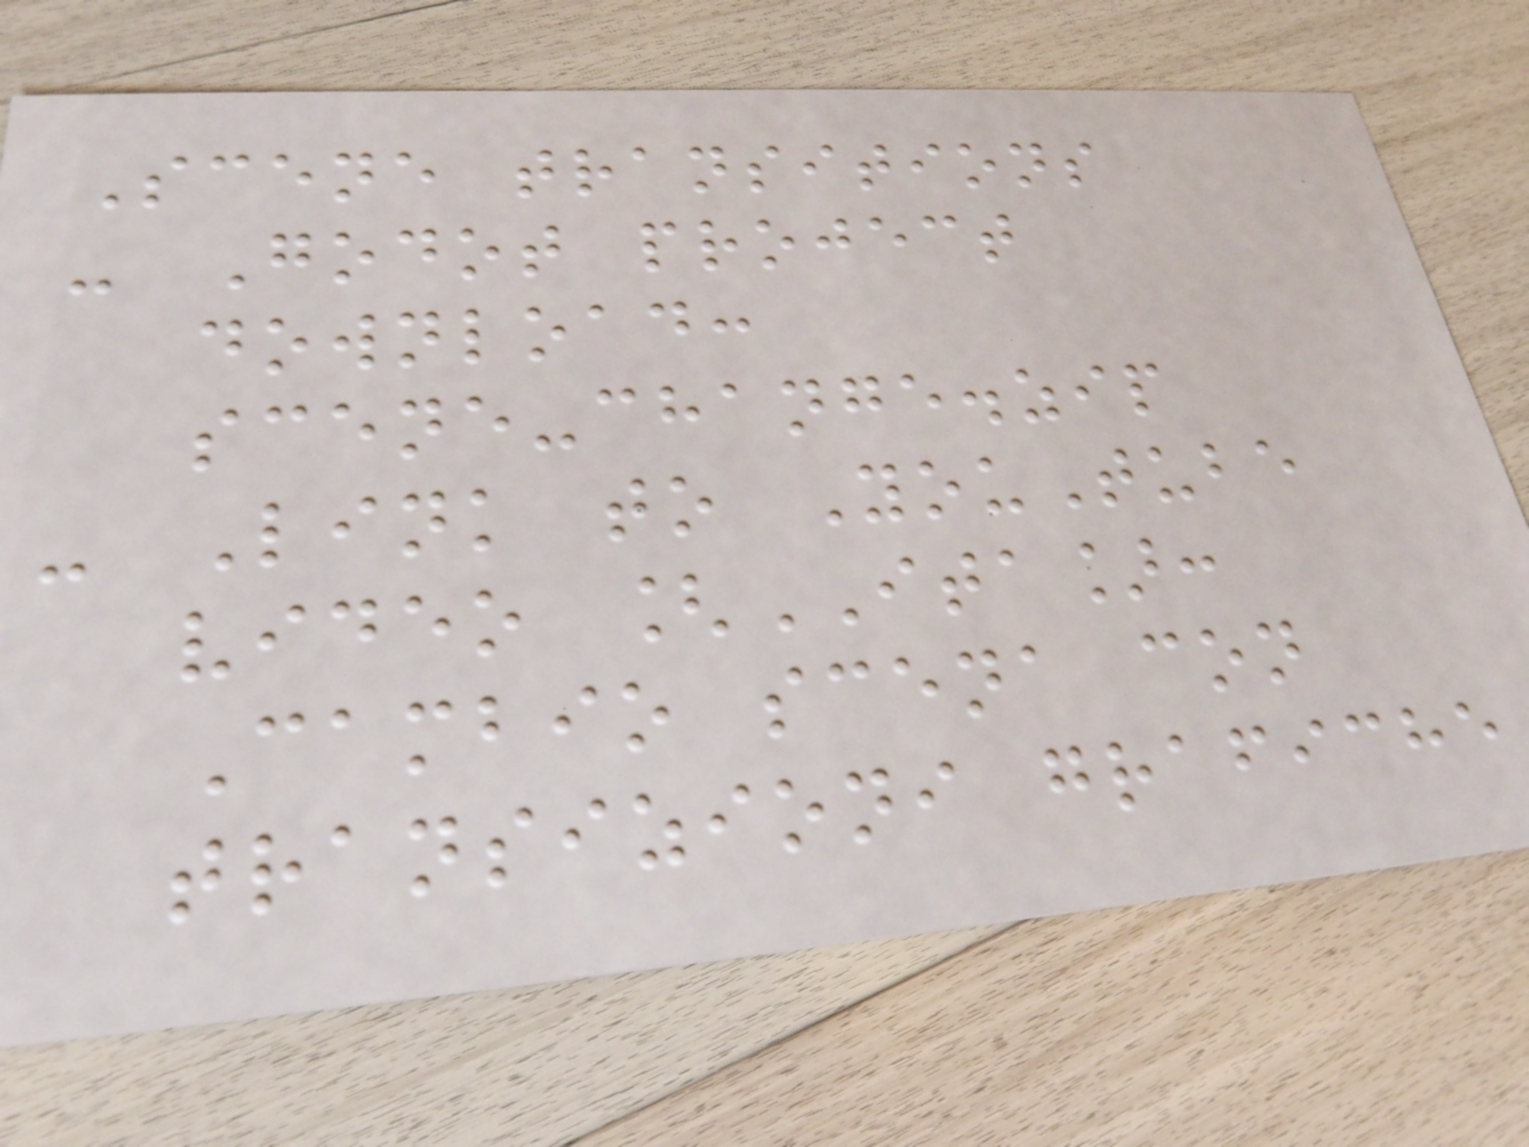Scene transitions
- Godot project
download:
scene-change.zip
- Link to YouTube
video [ITA]:
Cambio scena con
transizioni grafiche
